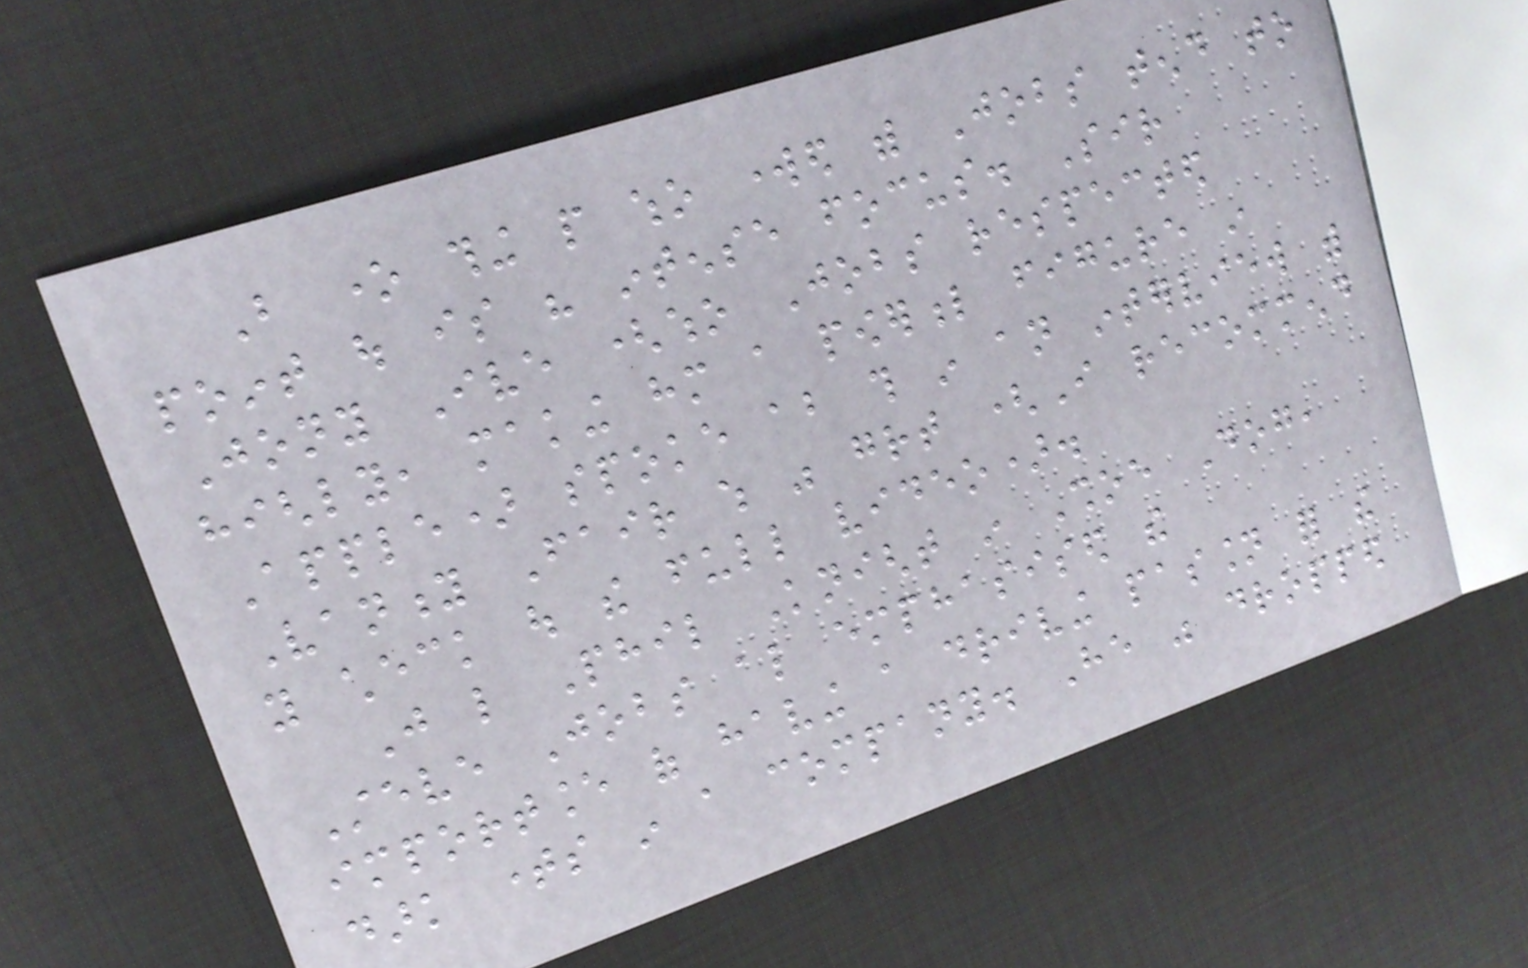But one thing people who worked with Jobs tend to
point out is his intense focus. Sir
Jony Ive (who Jobs respected
highly, making him a powerful figure in
Apple) spoke about this in an interview with
Vanity Fair which was great (I recommend
you check out the full video).
Just like Phil Knight in Shoe Dog,
Steve Jobs also emphasised the
importance of having a driving passion for the
dark times in a company. He was dropped
